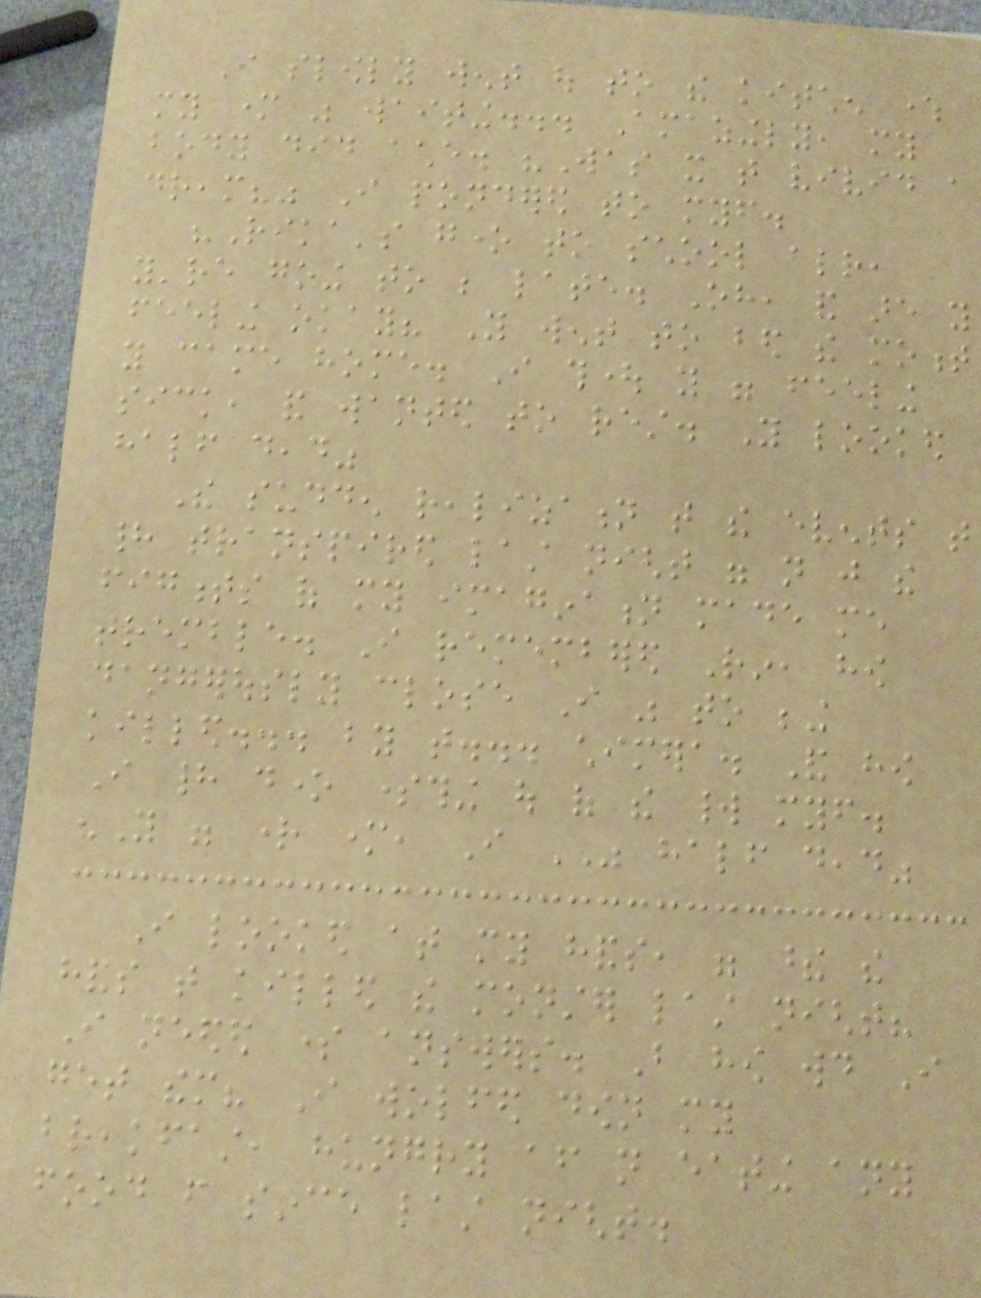I slowly went out to the kitchen where
my mother was waiting... Amazingly, my
body did ache. "Was it that vivid a
dream?" I pondered to myself.
"Rika's gone to school already,
you're going to be late. Oh, and are you
feeling okay? You went to bed the moment
you came home. I thought you were feeling
sick, and wanted to rest. You looked
half dead"
The sudden realization that the events that
had transpired last night were not just the
figments of my imagination made me
tremble. I remembered Rin, how
dangerously close I was to being
killed... by that... chimera. And how
I had done something out of the world myself.
"You were right mother, I WAS half dead"
I looked at my hands, were these the
hands that killed the monster last night?
I needed some answers. But how would I
get them? I wolfed down my
breakfast, hungry after not eating any
food from since last night.
